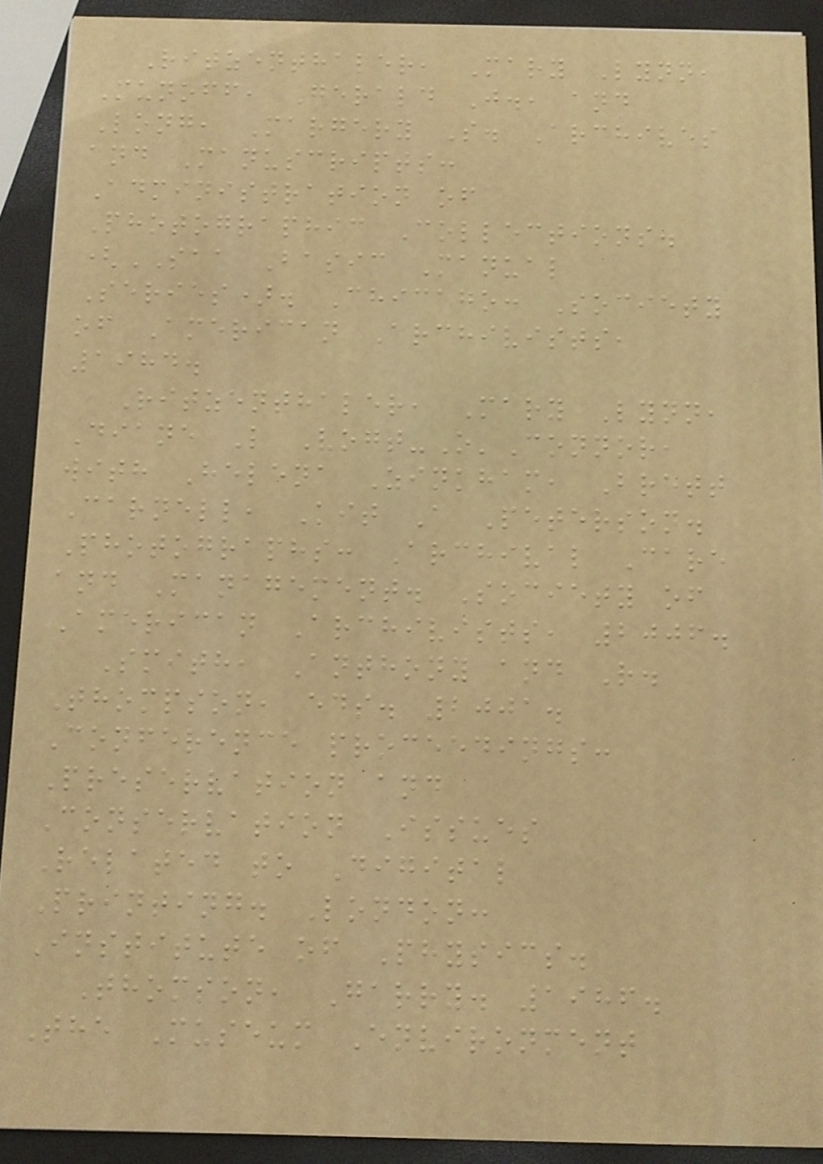Ritzenthaler, Mary Lynn,
Munoff, Gerald J., and
Long, Margery S. Archives
and Manuscripts:
Administration of
Photographic Collections.
(SAA Basic Manual
Series). Chicago: Society
of American Archivists,
1984.
Ritzenthaler, Mary Lynn,
Diane L Vogt-O'Connor,
with Helena Zinkham, Brett
Carnell, Kit A Peterson.
Photographs: Archival Care
and Management. Society of
American Archivists, 2006.
Smith, Anthony and R.
Thompson, eds. 2001.
Conference proceedings:
Preservation and
Conservation Issues
Related to Digital
Printing. London:
Institute of Physics.
Thomson, Garry. 1986.
The Museum Environment
